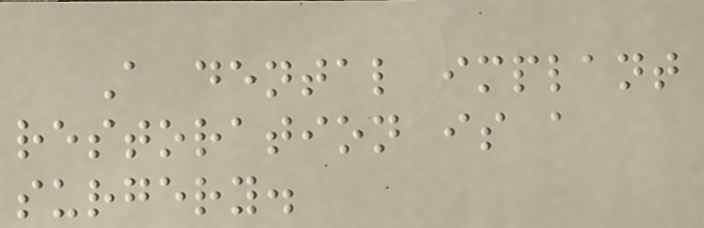A dental implant
restoration is a
surgery.
